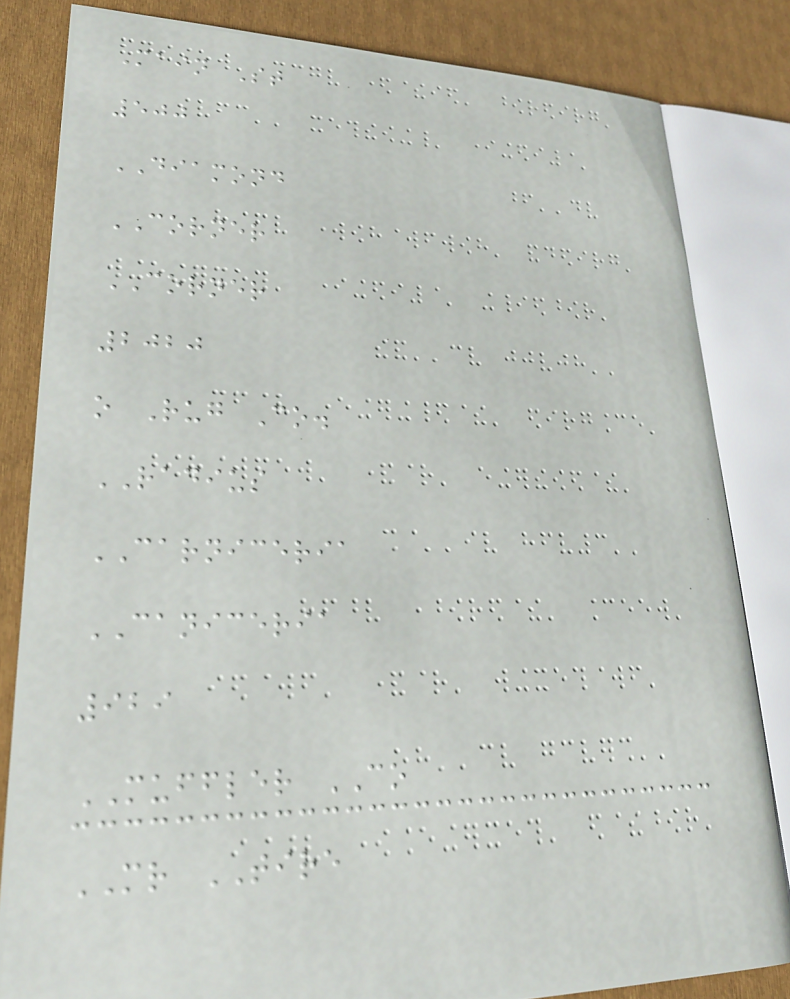Main St
500
DIAMOND
CORNER
CORNER
2020
o Rug Co.
RADIUS
CARNICERIA
CANICERIA
929
MUFFLER CO
MR TIRE
